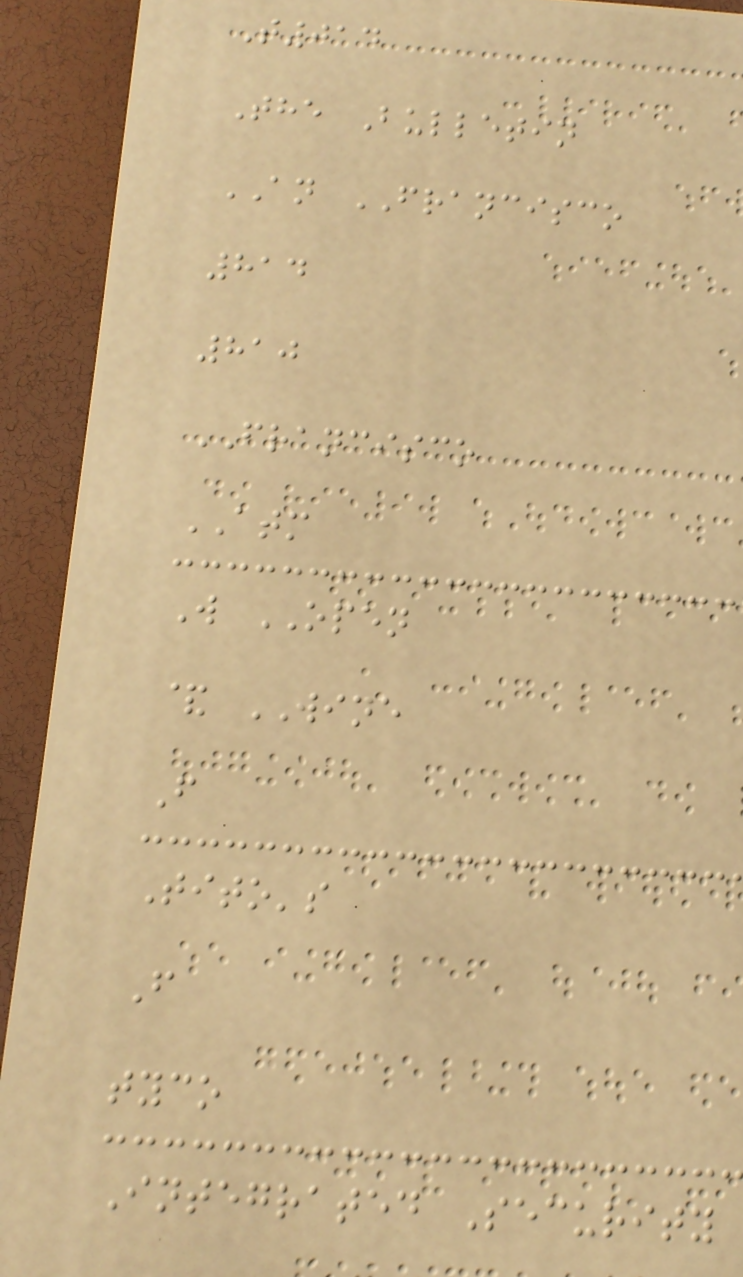T014
The Bulletin
AN FRANCISCO
814
810
FRANCISCO
ATM
W OPEN
& WINE
F
Tito's
F
tyco
Integrated Security
